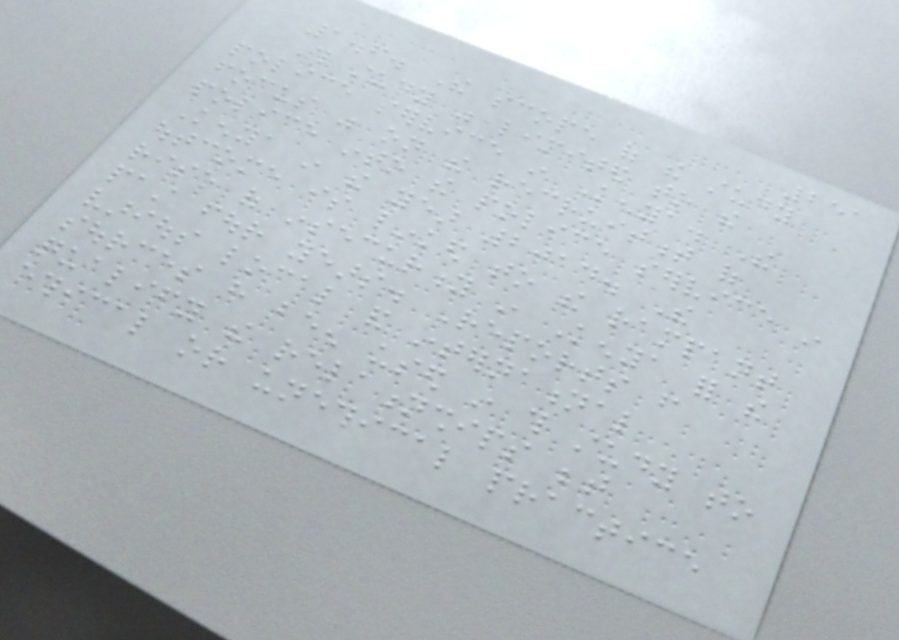251
1.6. The scope of the study
This study was limited to the
police service in Kenya. The
focus was on the recruitment of
police into the police service in
Kenya in the year 2014. The
outcome is linked to the rampant
rise of insecurity in Kenya for the
past four years. Reports from
various local and international
sources have been used in this study to
qualify the relationships between
ethical or unethical practice
